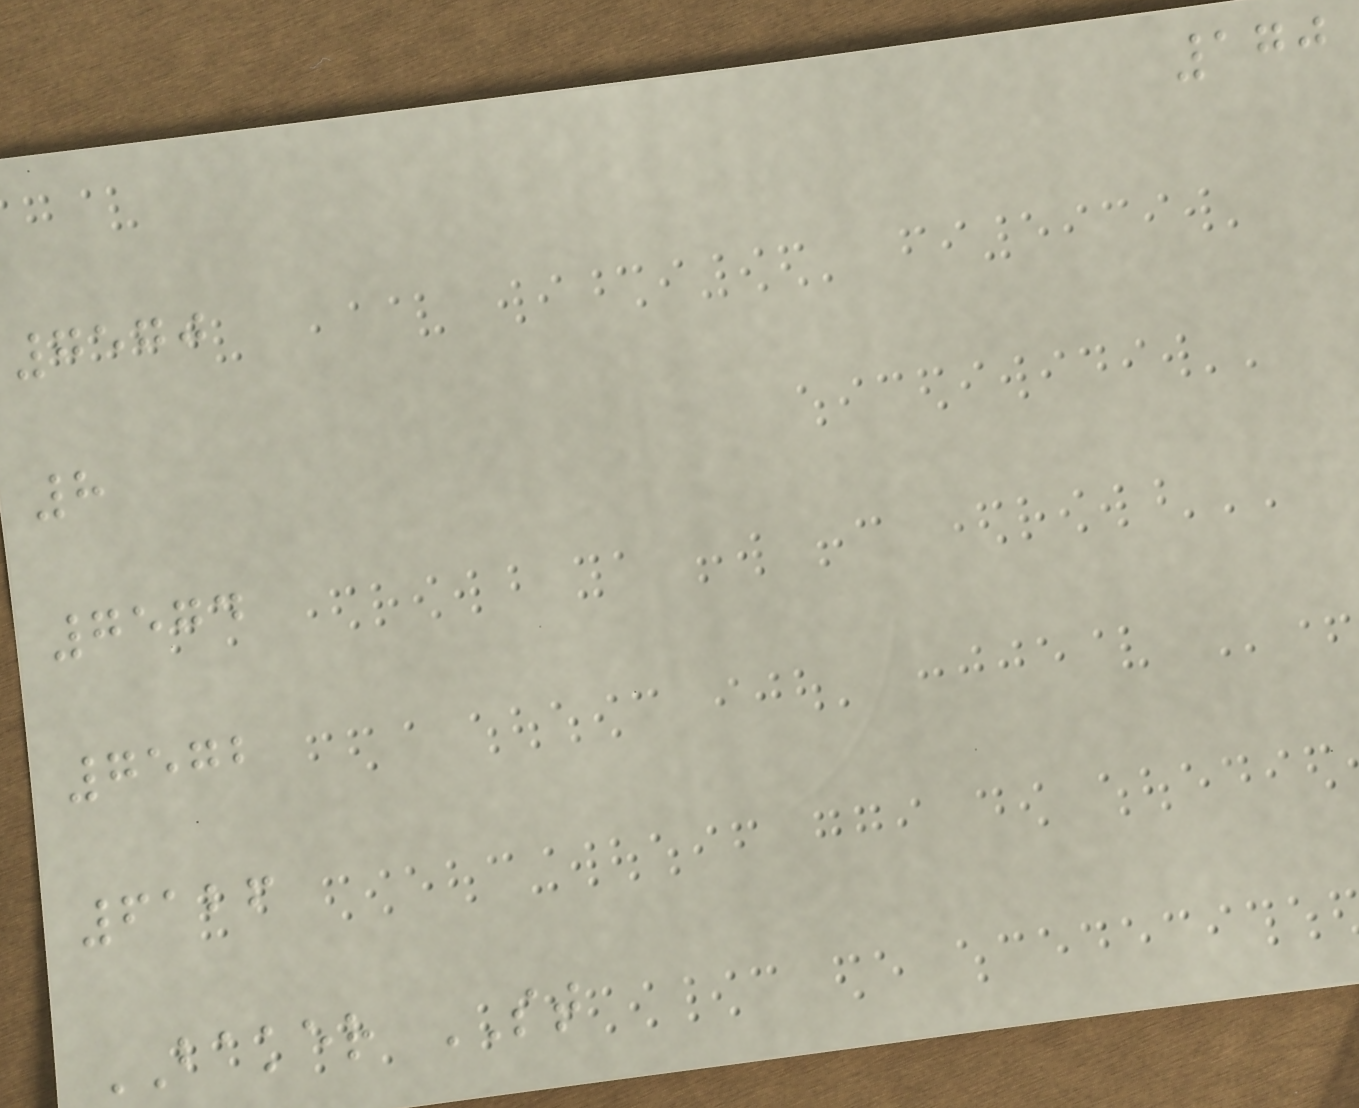170
7570
8
7574
7572
6126
BAKER ST
